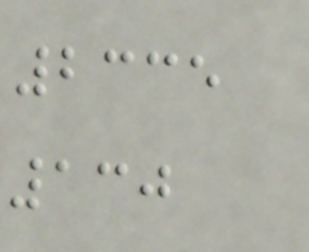2335
130
